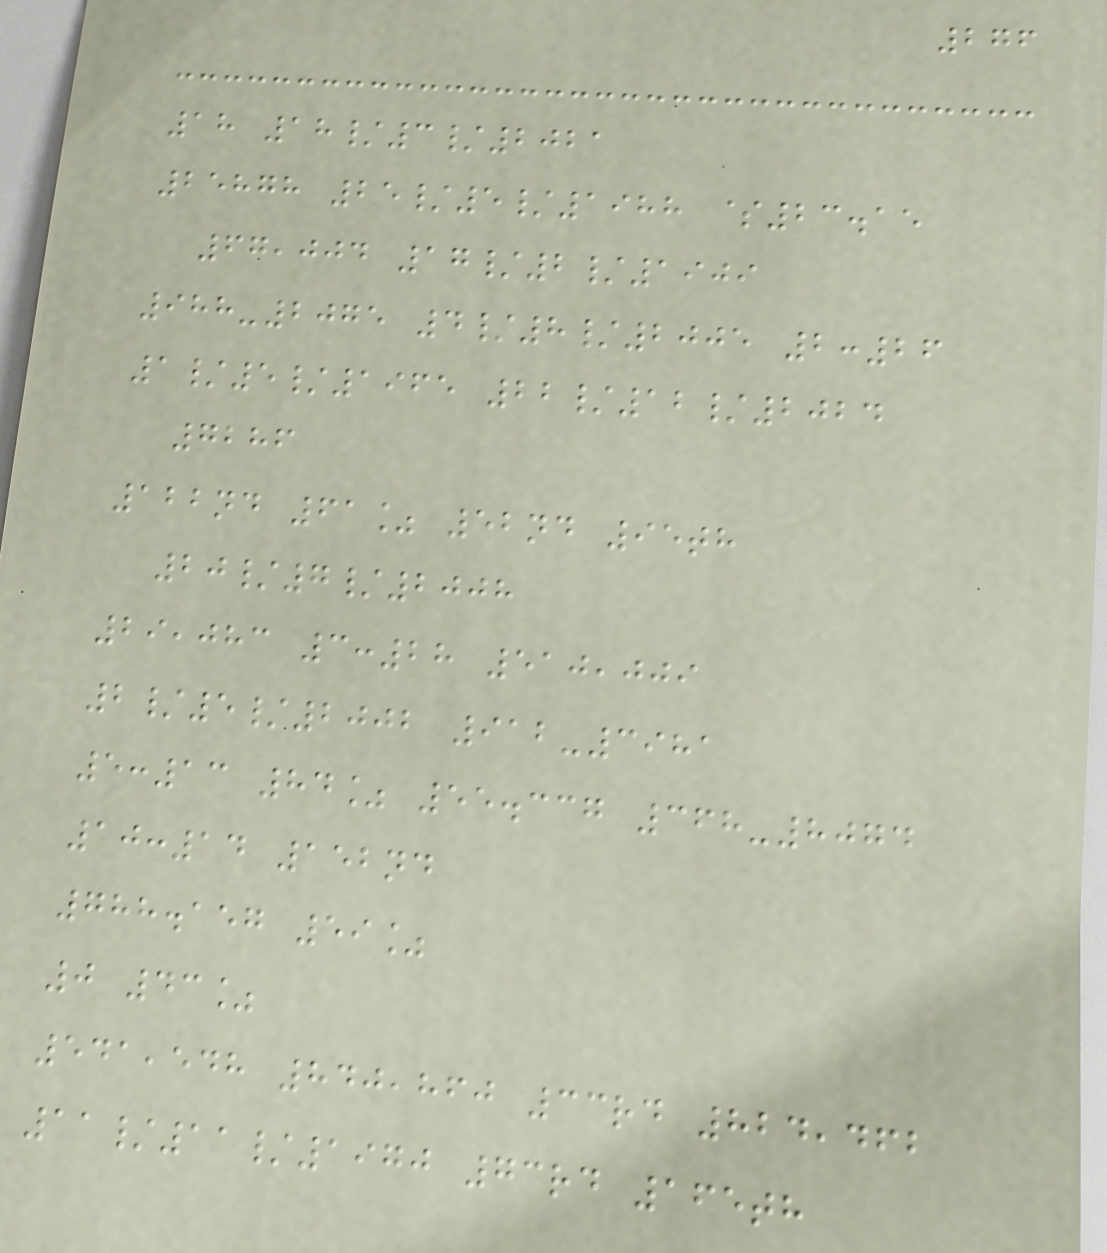276
18 18/3/2021
25878 25/5/1988 $23.15
67,004 17/2/1909
988-2075 4/8/2005 2:26
1/5/1965 22/12/2024
7286
122nd 61% 52nd 95th
20/7/2008
29,083 3:28 510,009
2/5/2002 912-3981
5:13 84% 55.337 368-8074
10:14 152nd
788.157 59%
0 43%
541,548 840,860 33rd 824,462
11/11/1970 73rd 165th
